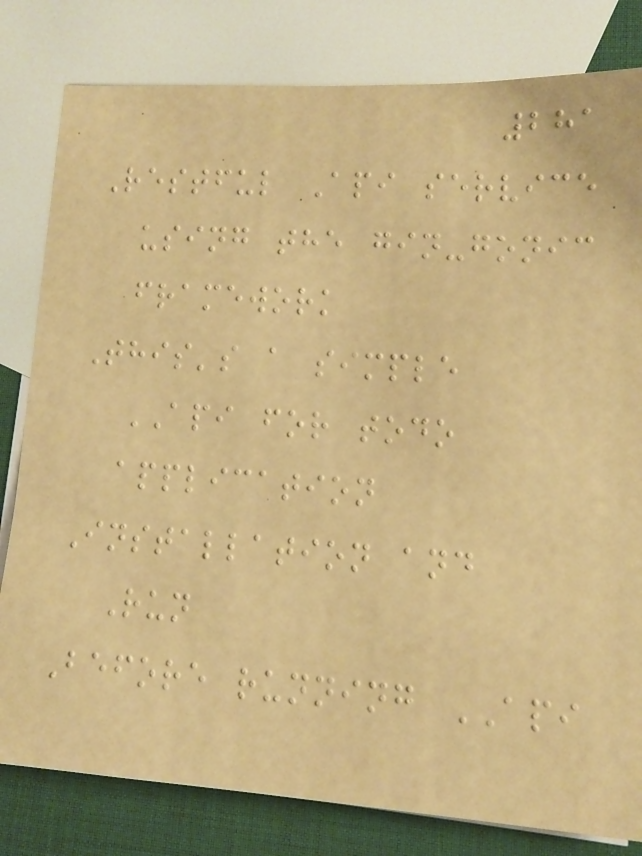281
Restful Api service
using the gin-gonic
framework
This's a simple
API for todo
application
Installation and
Run
Before running API
